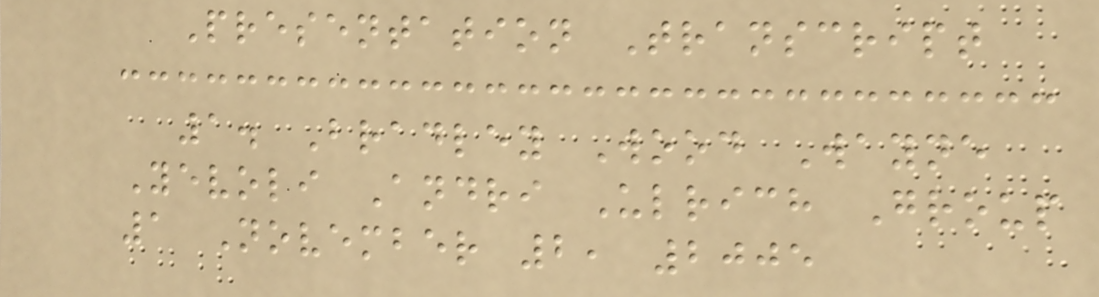Presentation Transcript
1. Bradley Wood Wayne
Yevoli Andri Ulrich Group
1 November 2, 2005
